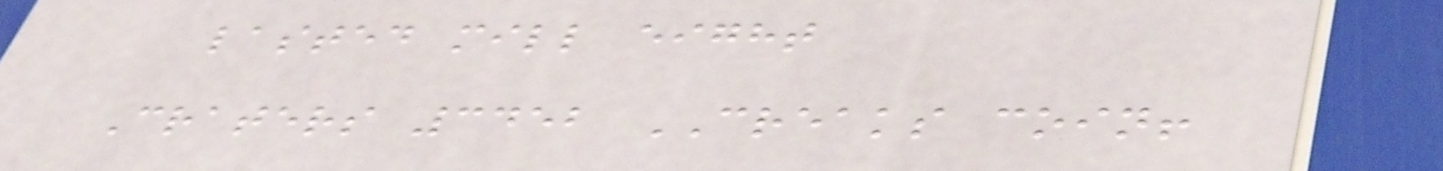lasted mill eight
Craters 3452 CREAKS coin!
